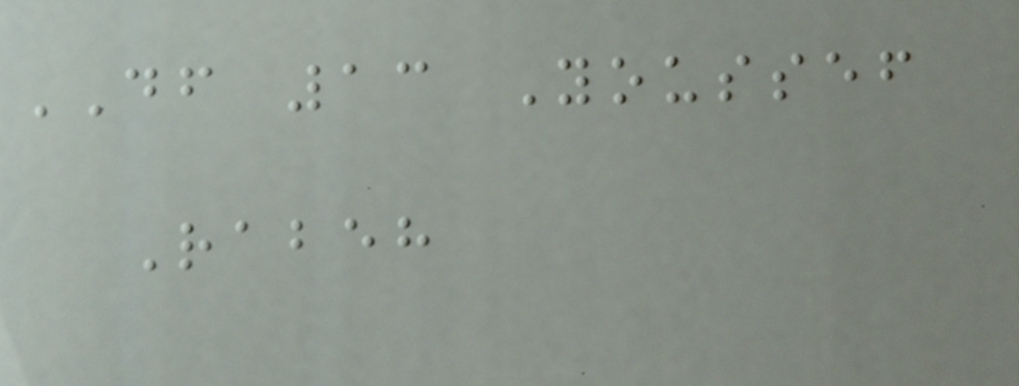DF 13 Youssef
Rabeh
